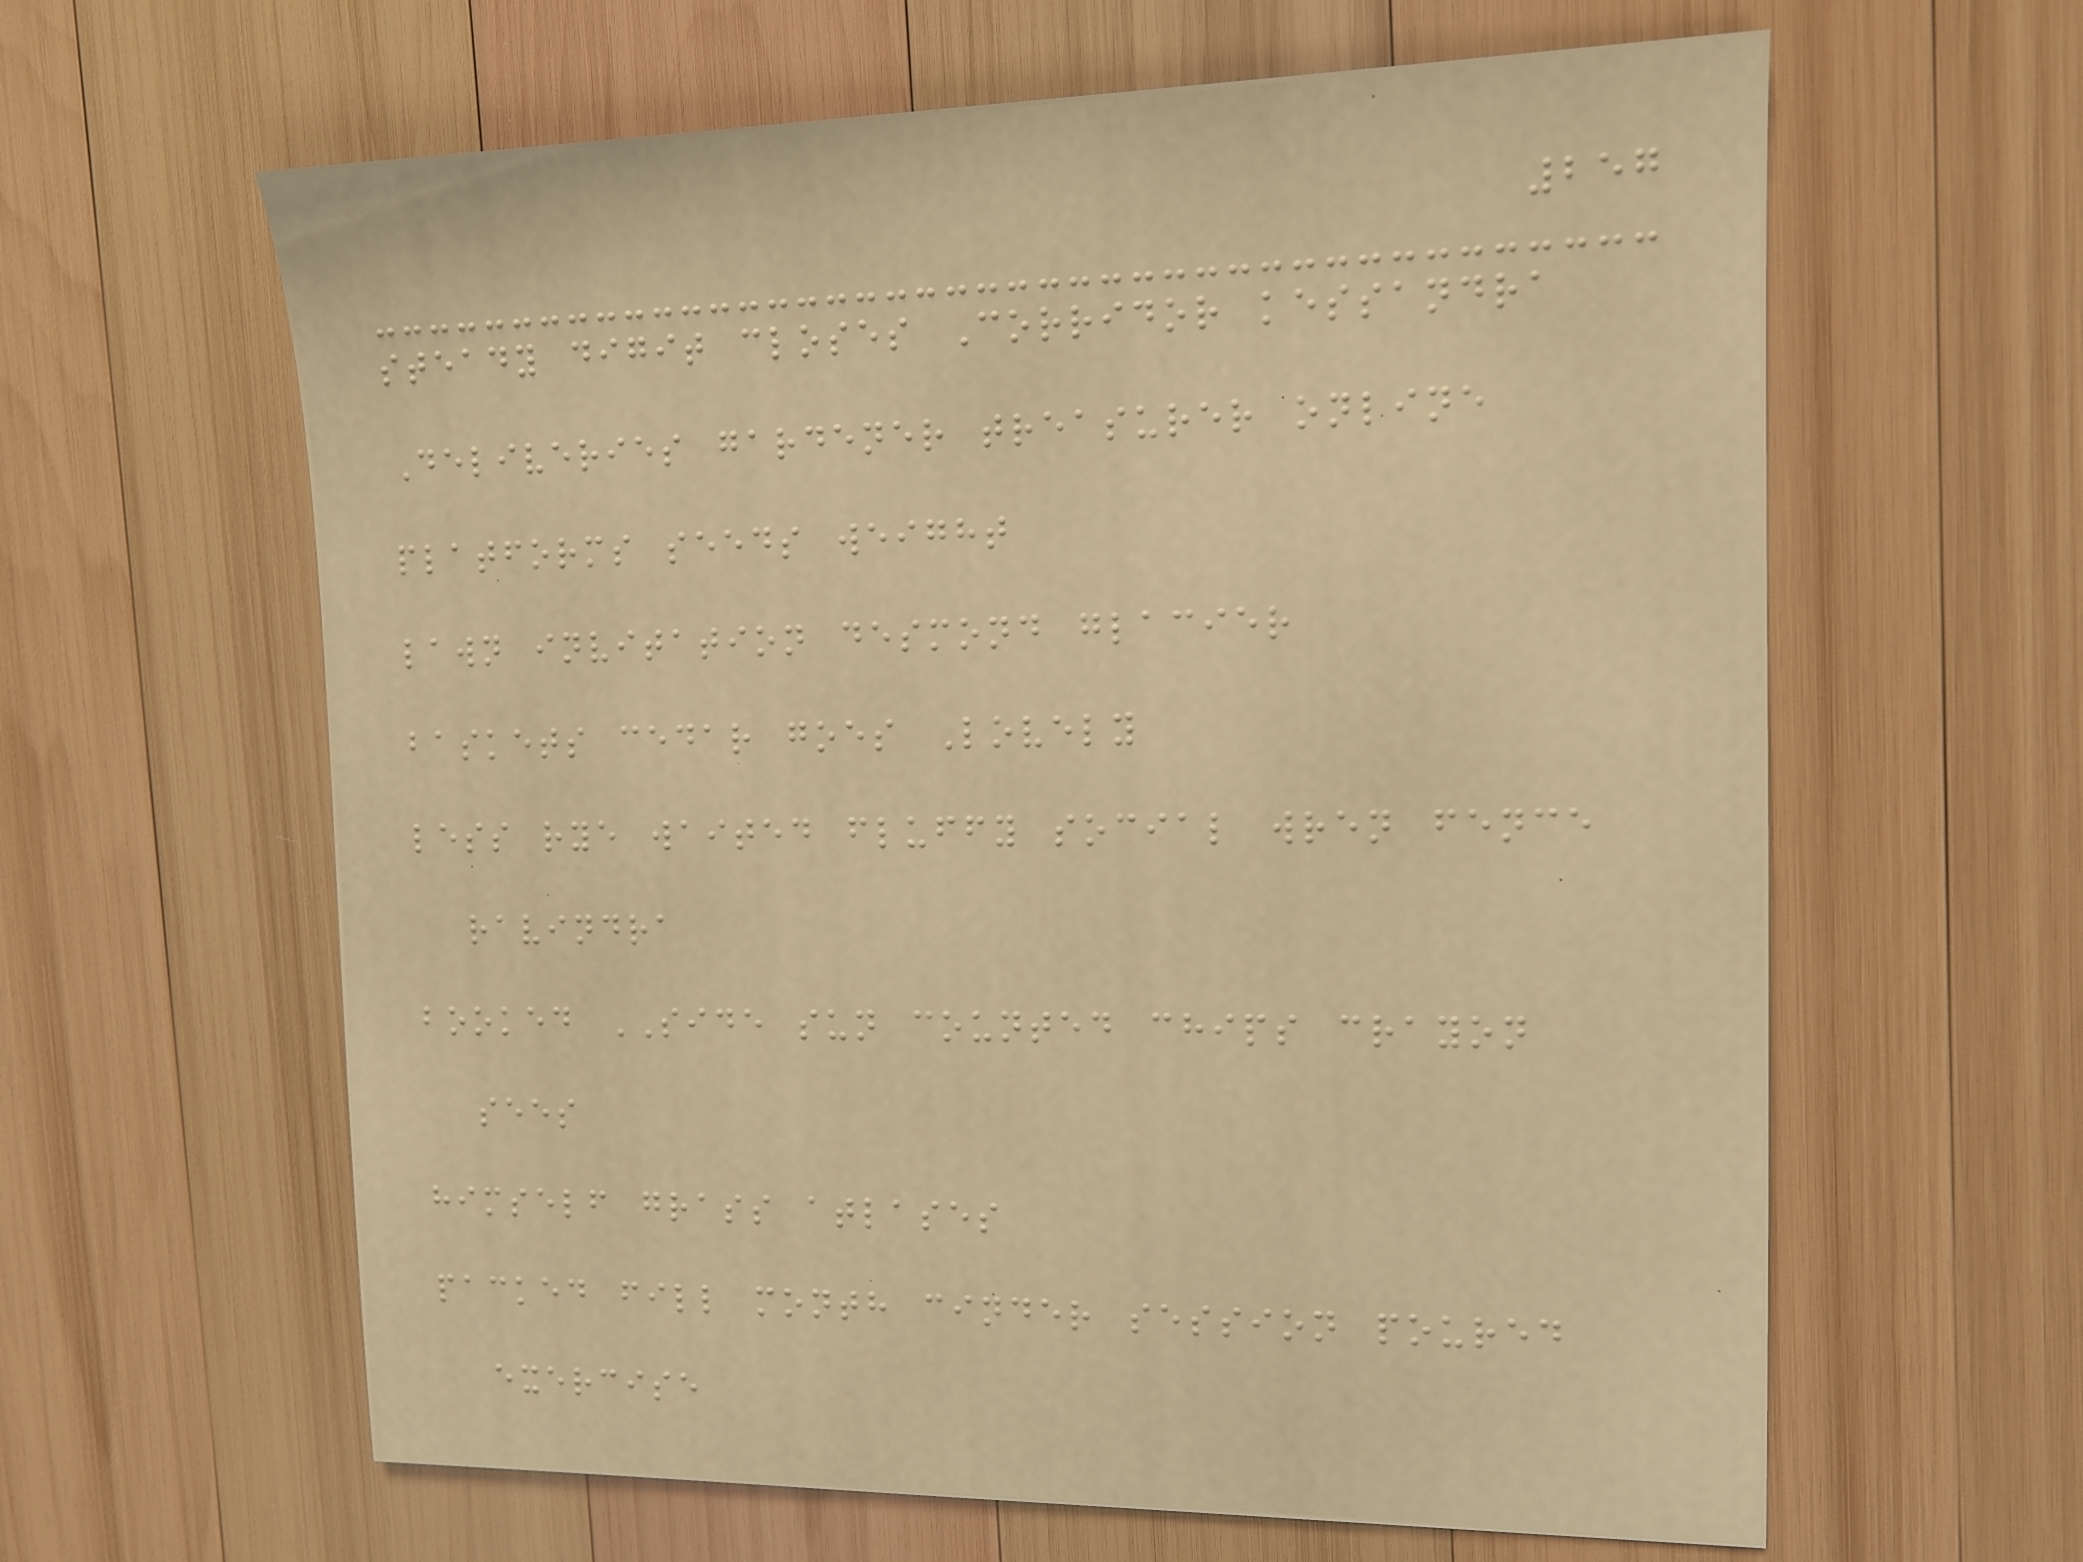257
steady digit closes Corridor kessandra
Deliveries gardener treasurer online
platforms seeds weight
lawn invitation desmond glacier
baskets cedar goes Lovely
less rye waited fluffy social wren fence
ravindra
booked SIDE sun counted chips crayon
sees
himself grass atlases
packed fill month cinder session poured
exercise
